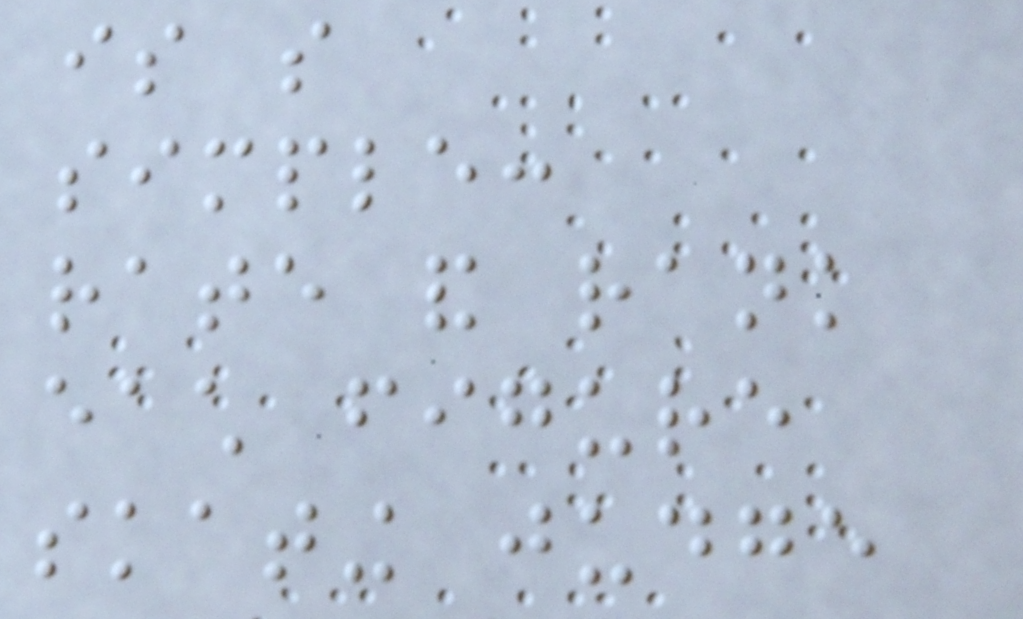is so
simple:
rate and rank
each figure
skating judge
